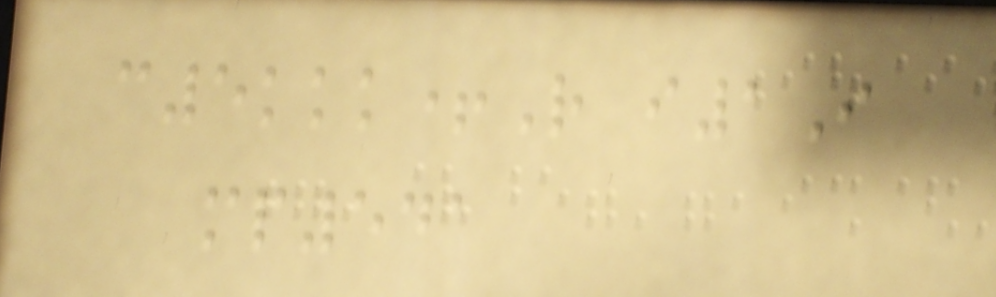c5kkk+R i1I
mp541
